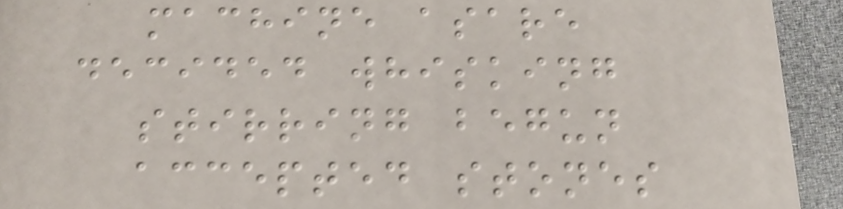machine asare
decided whisking
stirring begun
accepted stones
